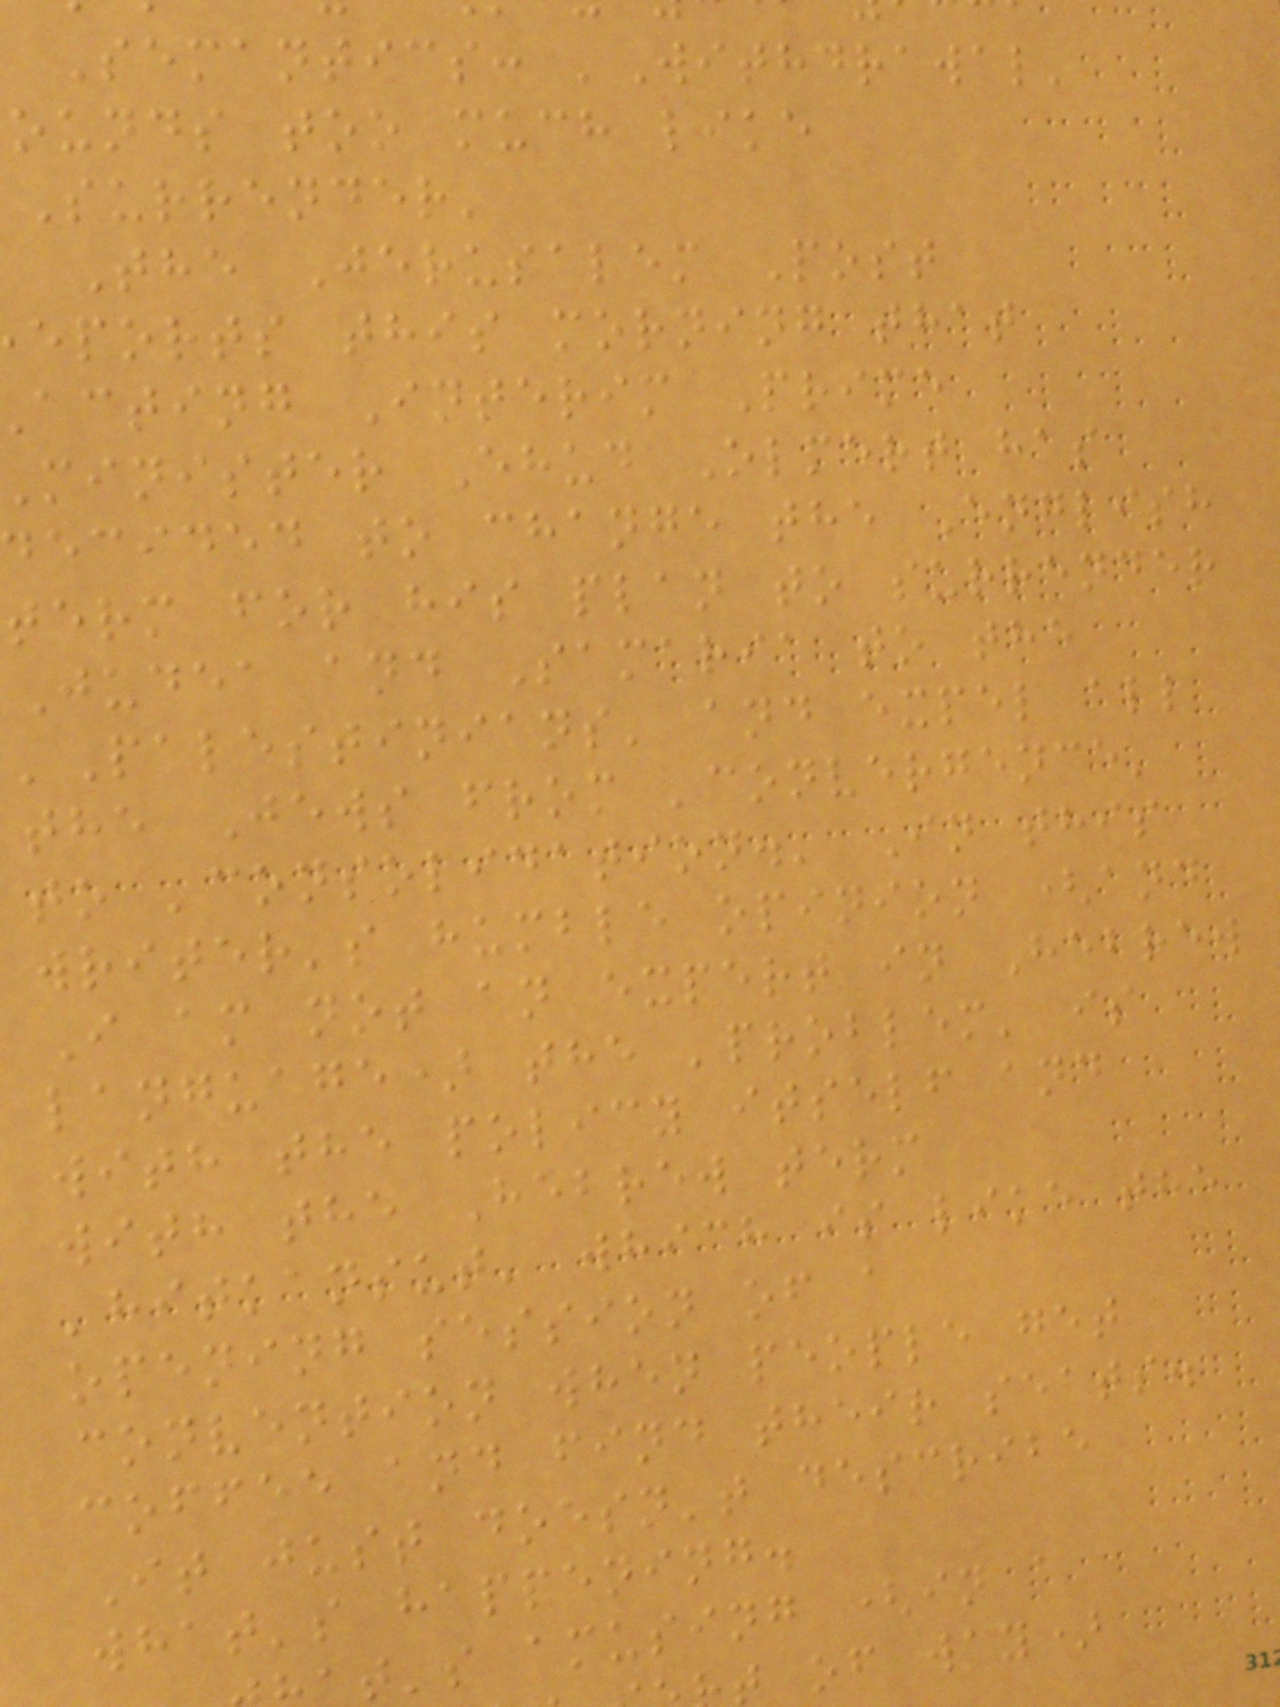Semantics: 'Withdrawal'
ounds too much like
Surrender'
The Jerusalem Post
eports this morning that
acting Interim Prime
minister Ehud Olmert has
ecided to change the English
term for his plan to surrender
Judea and Samaria to the
'Palestinians' and expel all
the Jews from 'convergence'
to 'consolidation.' In this
writer's humble opinion (and
I am not an expert in Hebrew
language) the 'problem' is
with the policy itself and
with the Hebrew term
'hitkansut' which is like the
opening session of a
convention when people get
coffee and find their seats.
It just doesn't describe
what's happening.
t's amusing (in a
of way)
